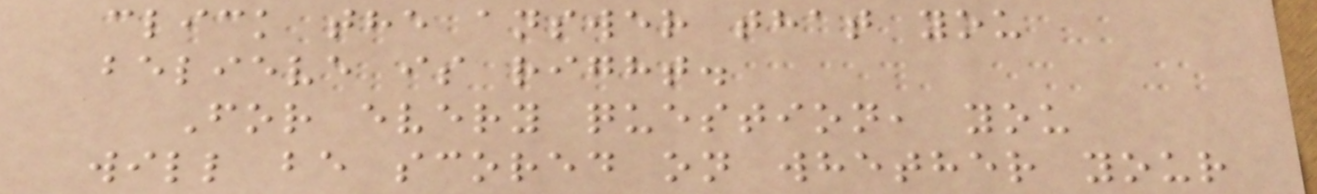click the answer that you
believe is right.
For every question, you
will be scored on whether your
